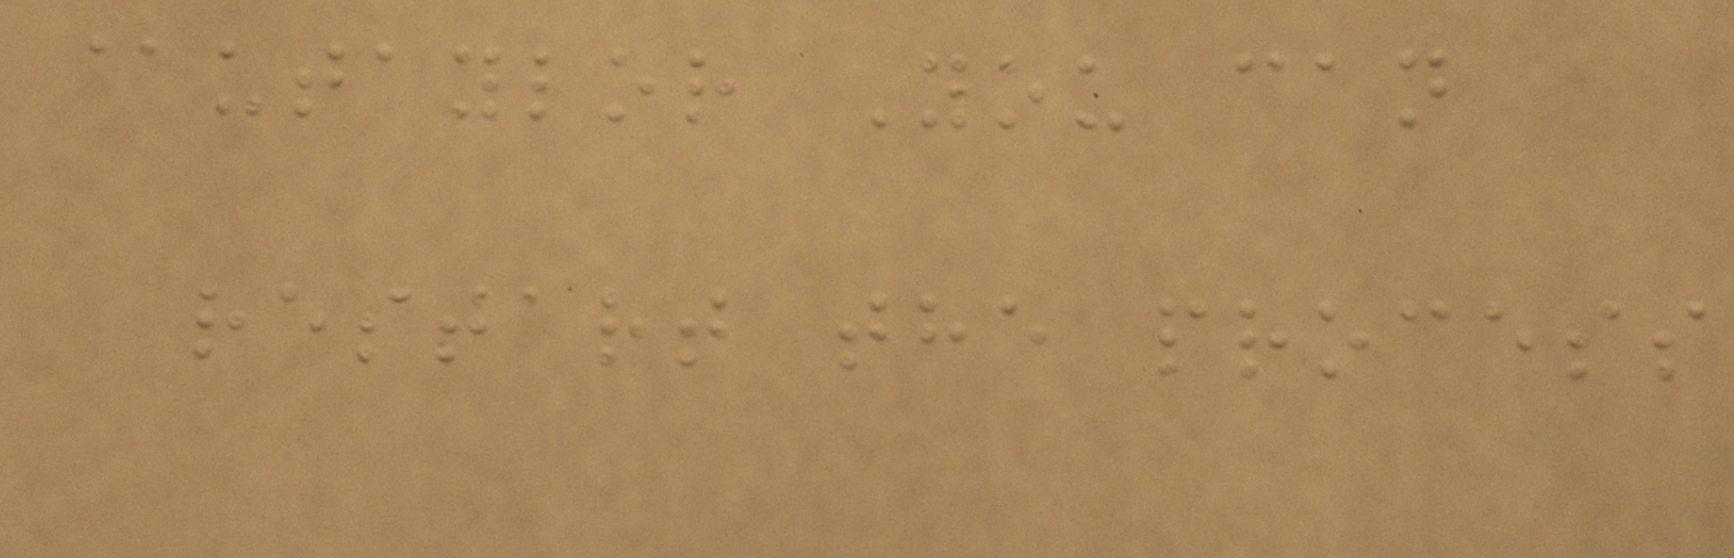@utaylor You can
restart the process
